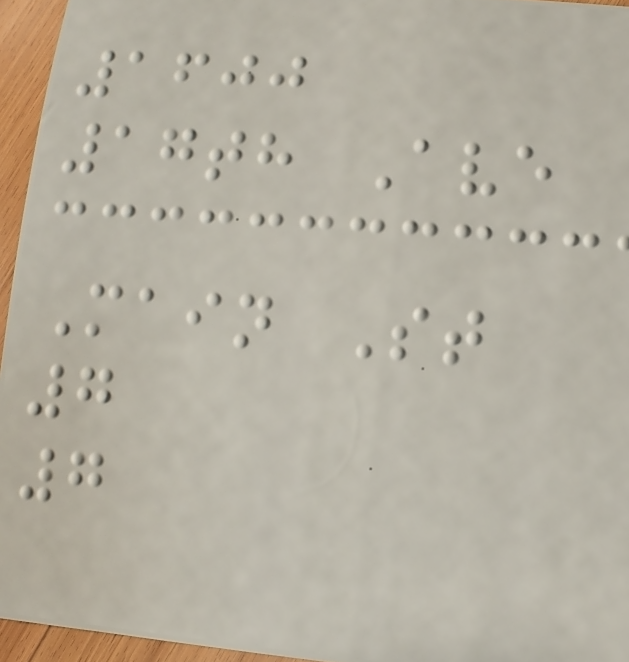1600
17th Ave
Main St
7
7
